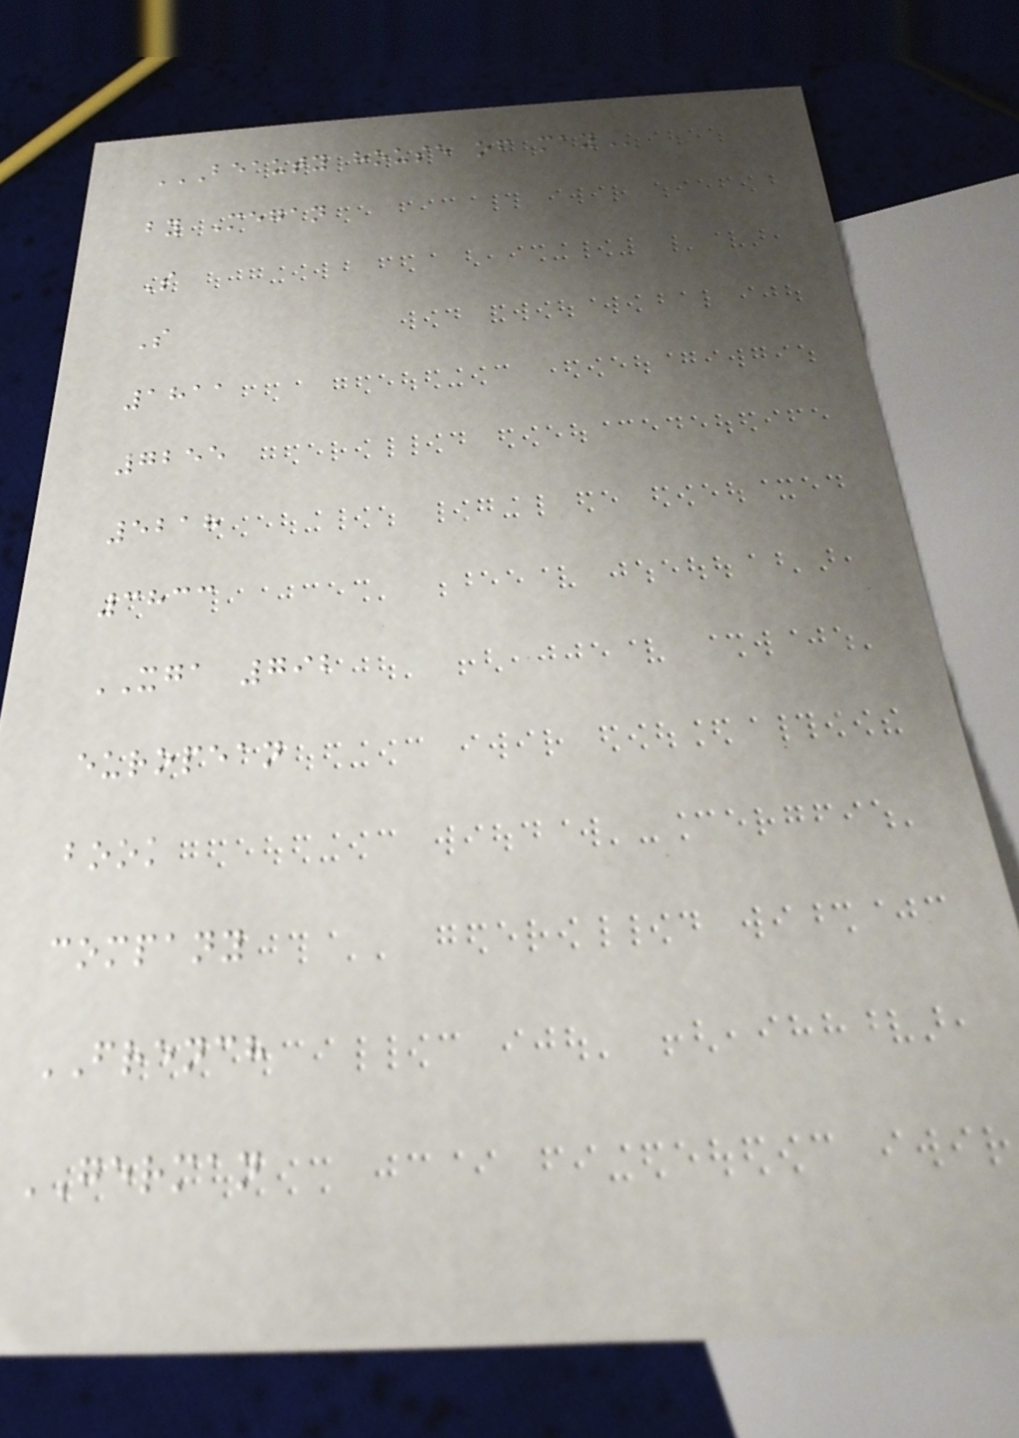BEAUTY HOUSE OF MAY
by Megan
S
S
1811
7255
5218
3833
XGA 792
european
book
company
FRENCH
GERMAN
